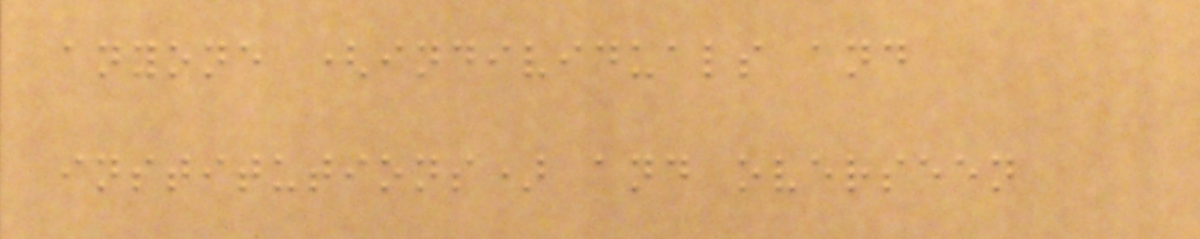anyone (individuals and
institutions) and overseen
